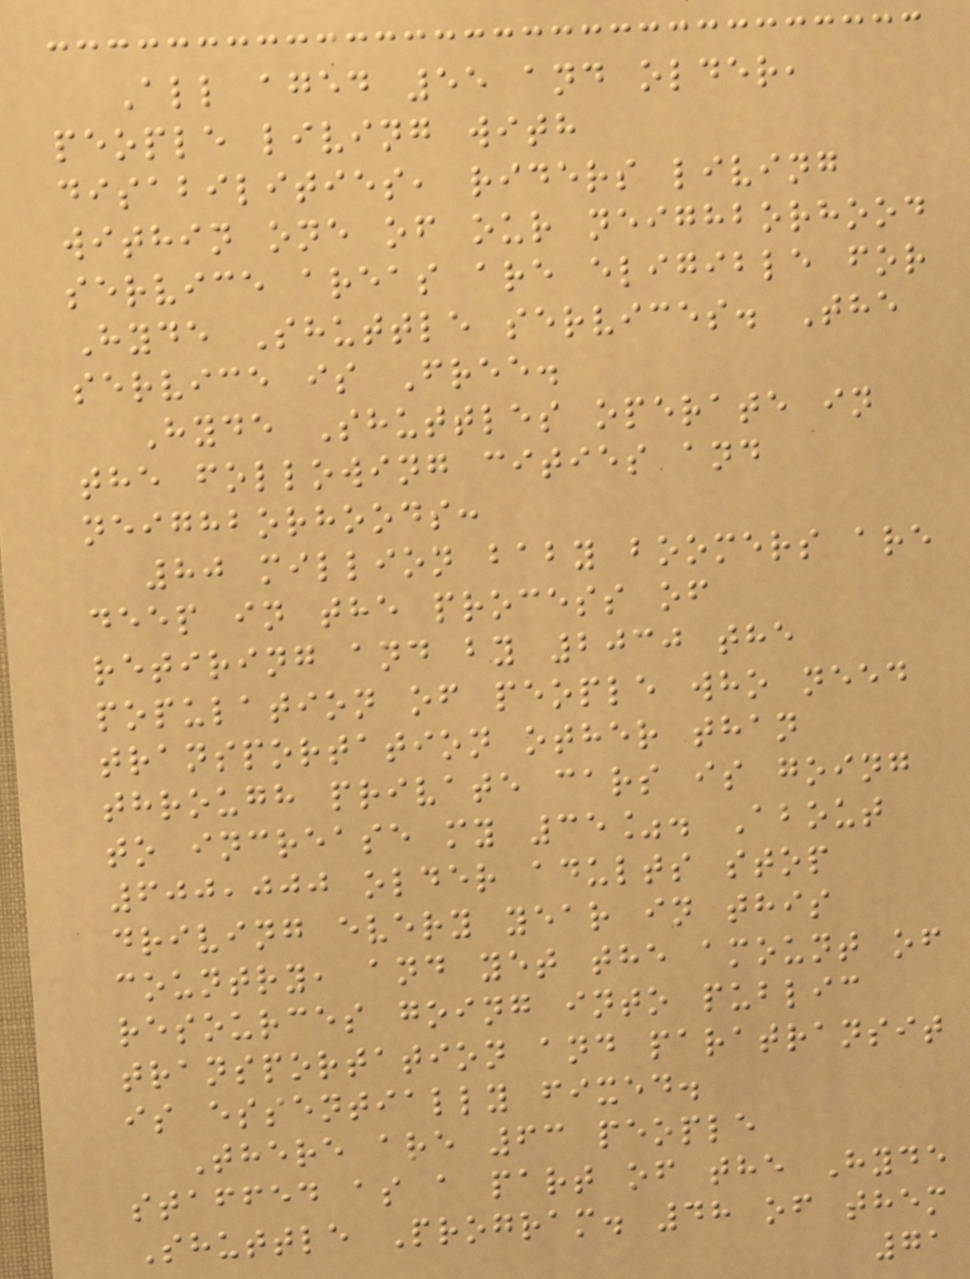All aged 55 and older,
people living with
disabilities, riders living
within one of our neighborhood
service areas are eligible for
Hyde Shuttle services. The
service is Free.
Hyde Shuttles operate in
the following cities and
neighborhoods:
80 million baby boomers are
deep in the process of
retiring and by 2030 the
population of people who need
transportation other than
through private cars is going
to increase my 35%. About
600,000 older adults stop
driving every year in this
country, and yet the amount of
resources going into public
transportation and paratransit
is essentially fixed.
There are 63 people
staffed as a part of the Hyde
Shuttle Program. 48 of them
71
